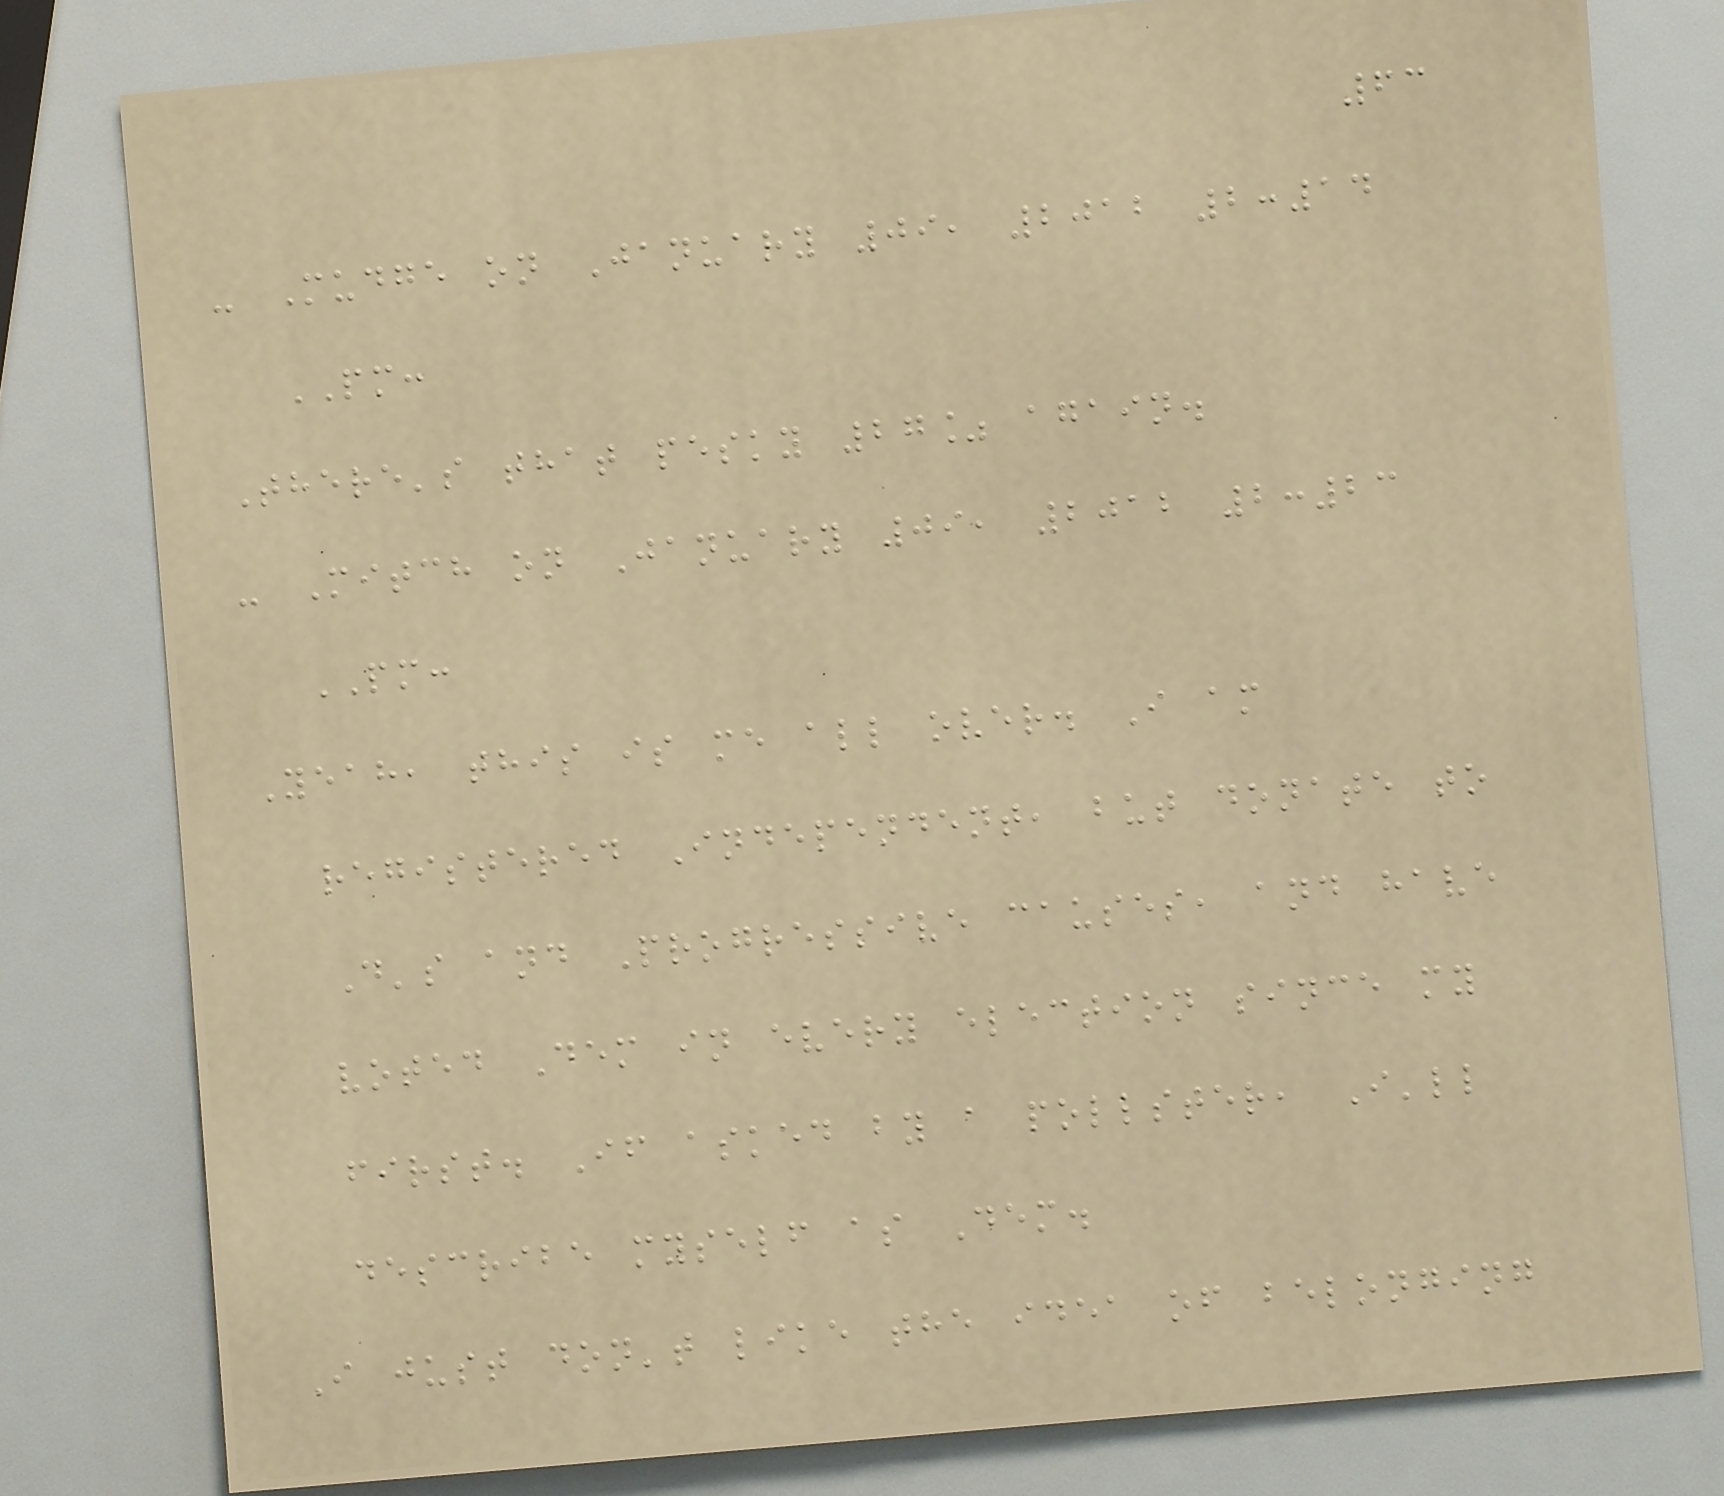63
- Mudge on January 09, 2012 2:14
PM:
There's that pesky 27% again.
- Mitch on January 09, 2012 2:23
PM:
Yeah, this is me all over. I am
registered Independent, but donate to
D's and Progressive causes, and have
voted Dem in every election since my
first. If asked by a pollster, I'll
describe myself as Dem.
I just don't like the idea of belonging
